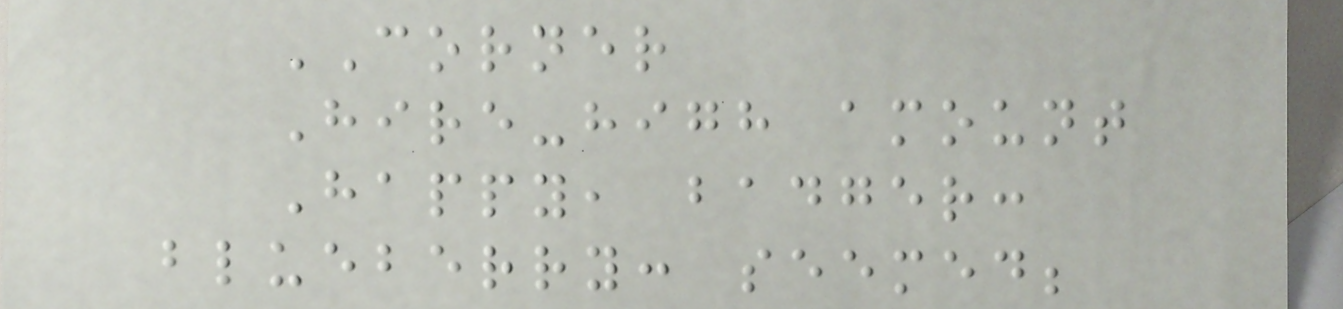CORNER
Hire-high amount
Happy, badger:
blueberry: seemed;
